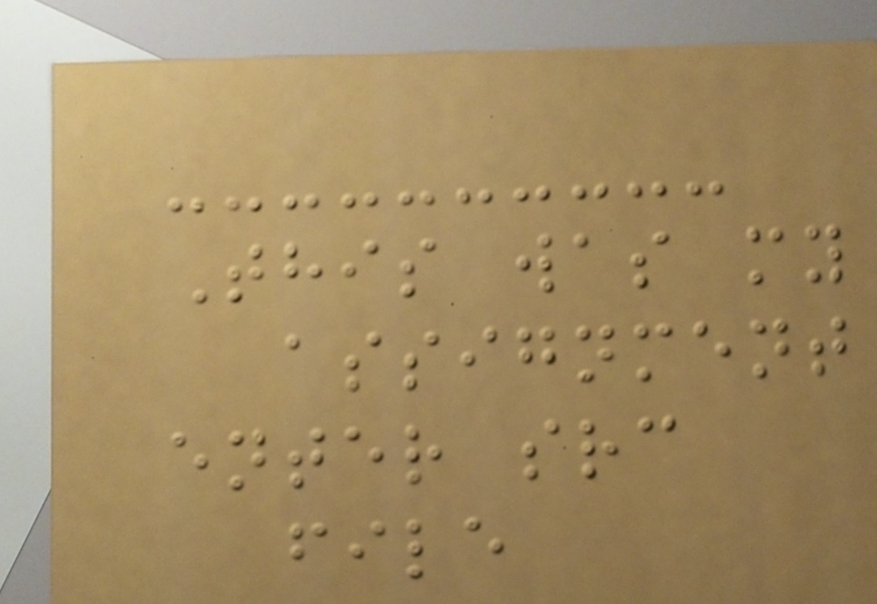This was my
assignment
enter src
file
